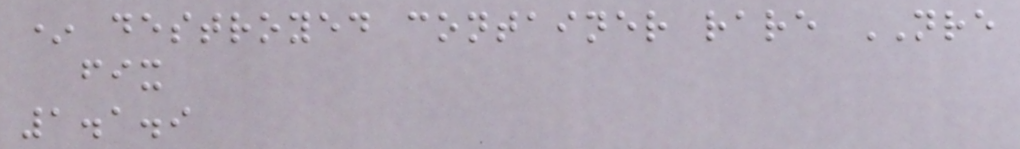* destroyed container rare NRE
fix
1.1.9
